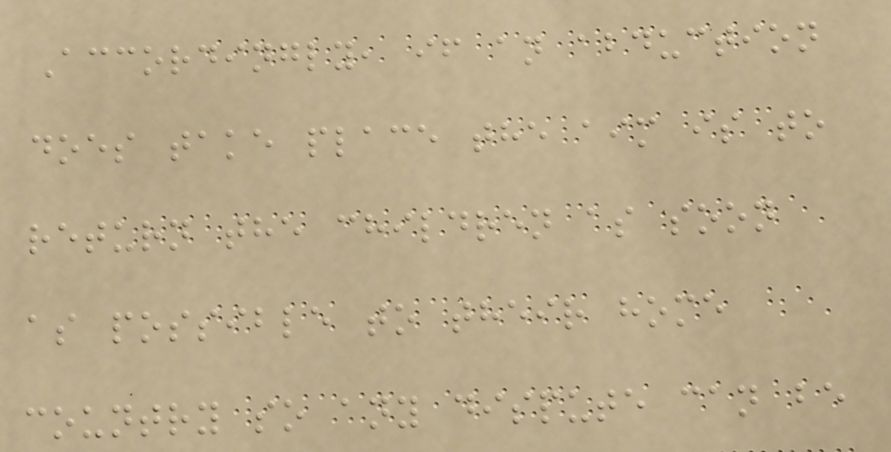Accordingly, if an abduction
does take place the aim is to
return the children as soon
as possible to their home
country so any dispute can be
